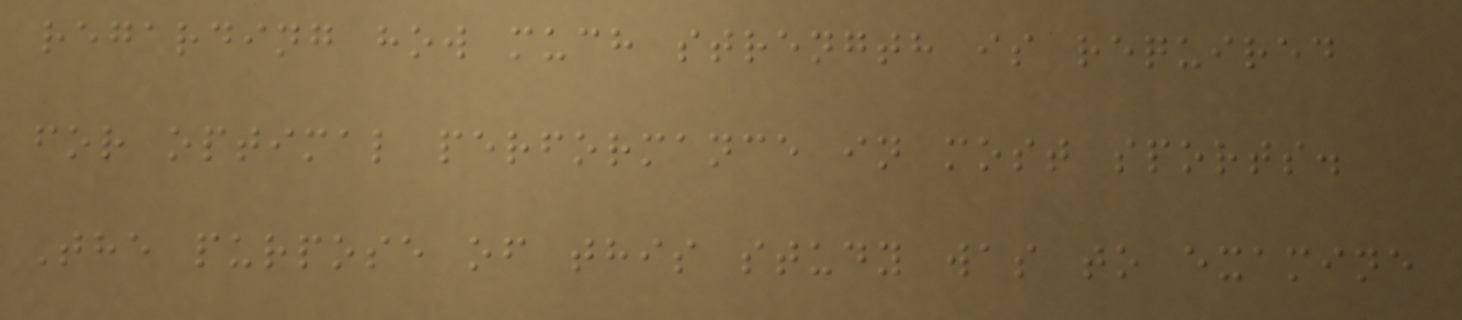regarding how much strength is required
for optimal performance in most sports.
The purpose of this study was to examine
